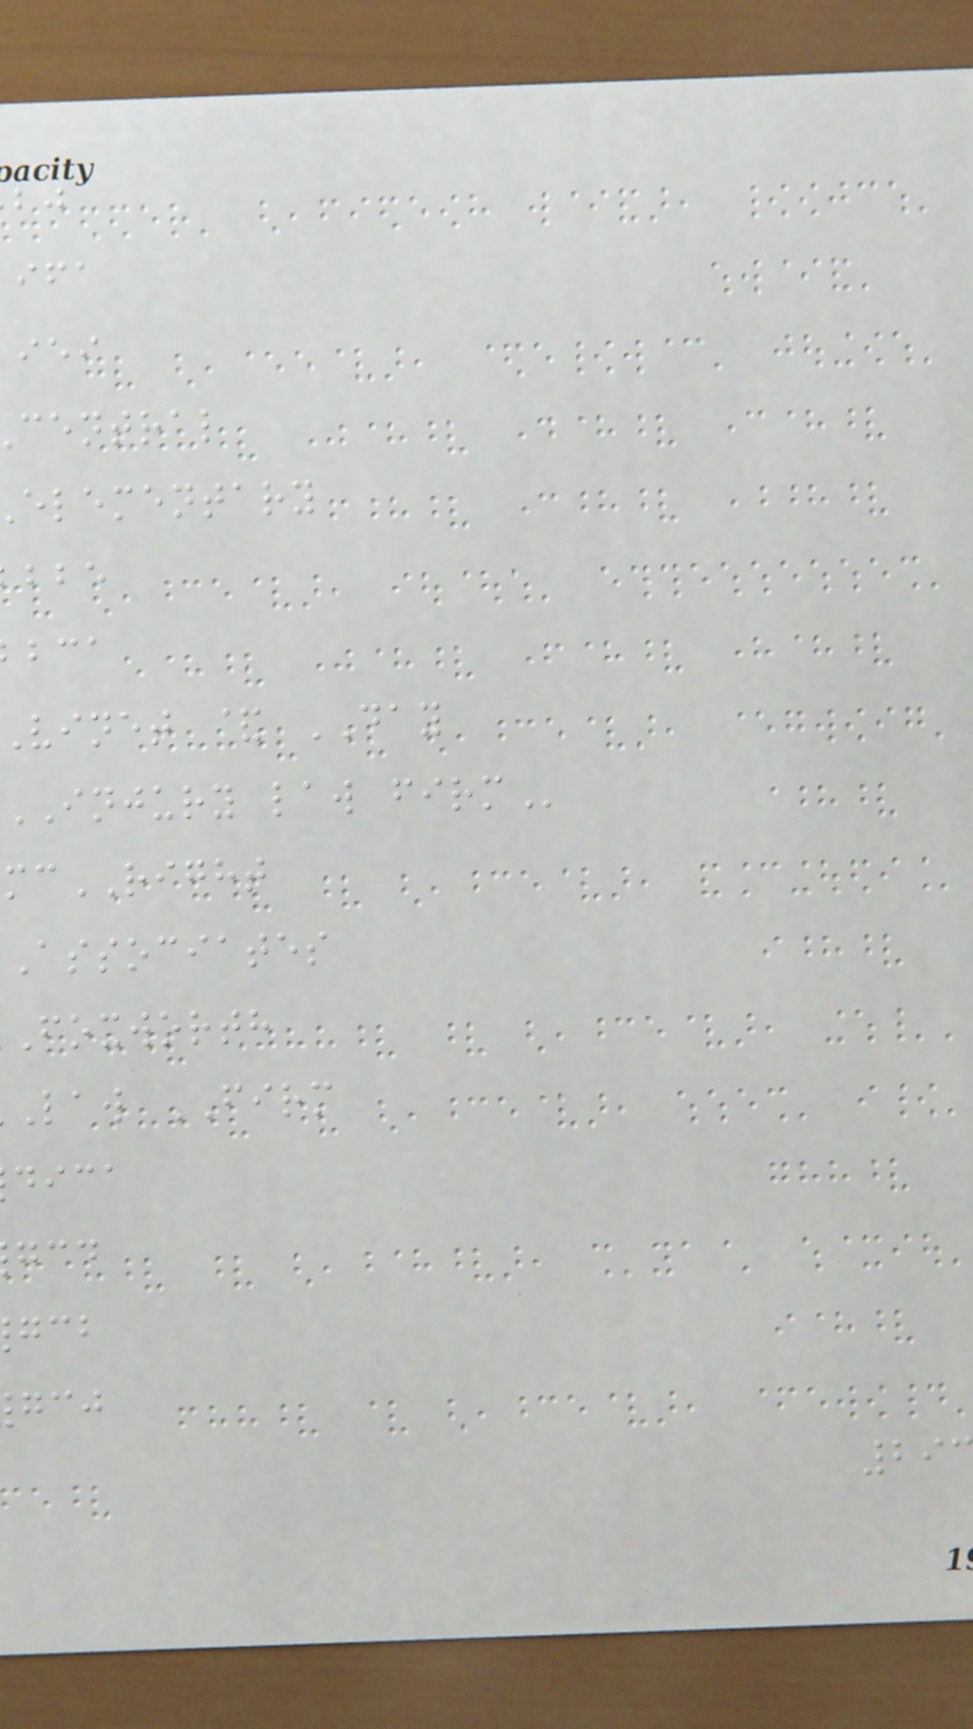central
elementary
vinet & DAY
INJURY law
cRIGHT
associates
foxworth
law FIRM
dica
